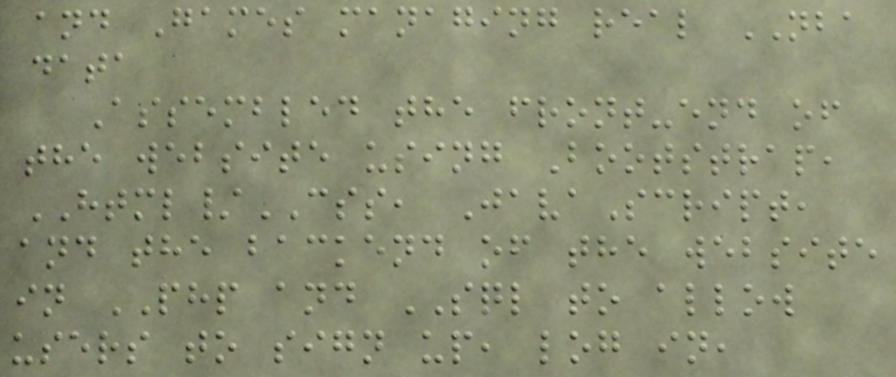and Games managing real NBA
data
Assembled the front-end of
the website using Bootstrap,
HTML/CSS, JavaScript,
and the backend of the website
in PHP and SQL to allow
users to sign up, log in,
